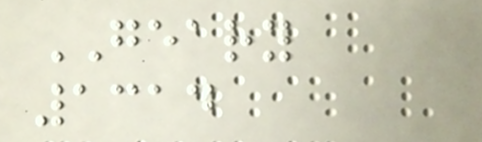GEARY
1314
